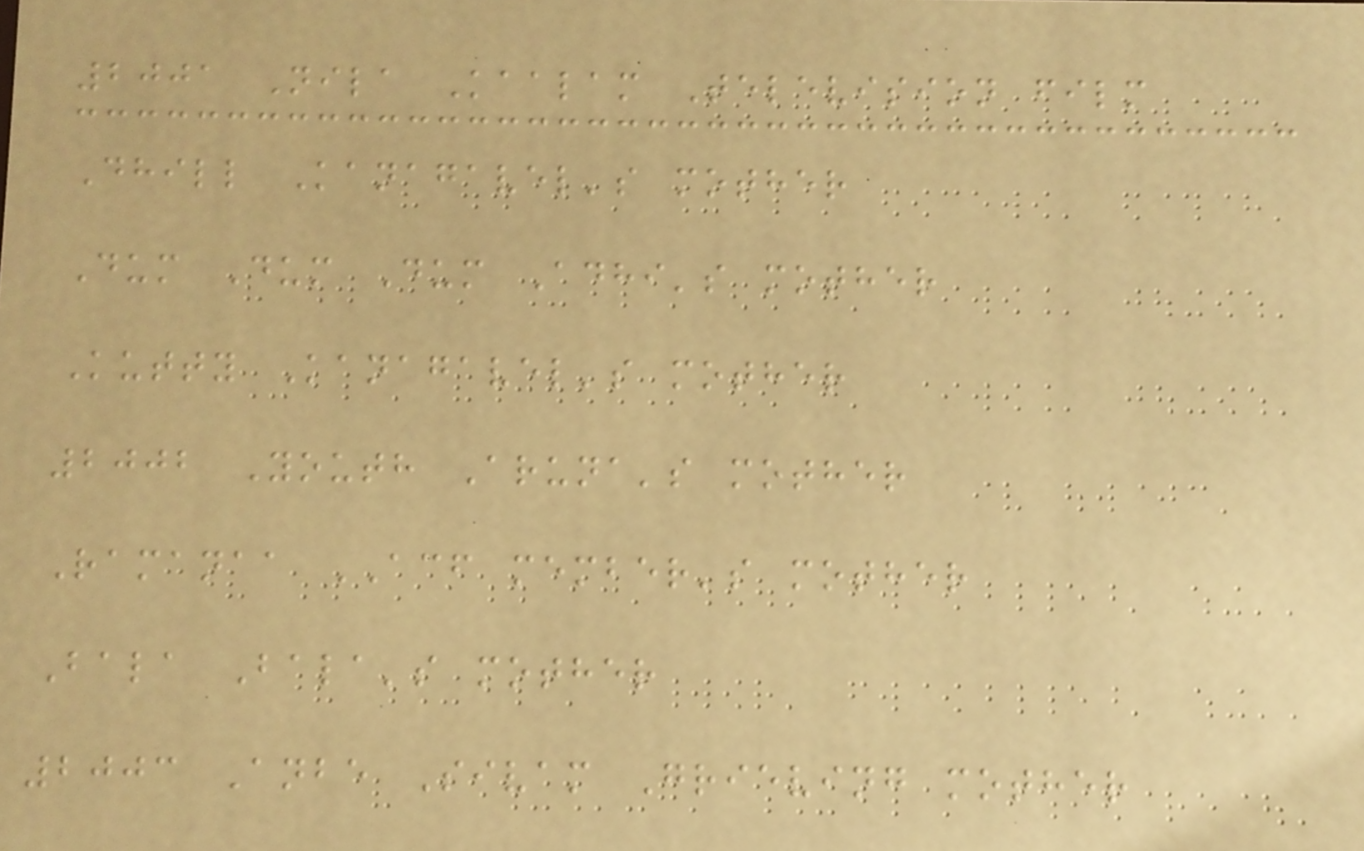2001 Nila Kaalam Television film
Dhill Kanagavel's mother
Dum Dum Dum Adhi's mother
Kutty Kanagavel's mother
2002 Youth Aruna's mother
Ramanaa ACF member's mother
Bala Bala's mother
2003 Anbe Sivam Grieving mother
